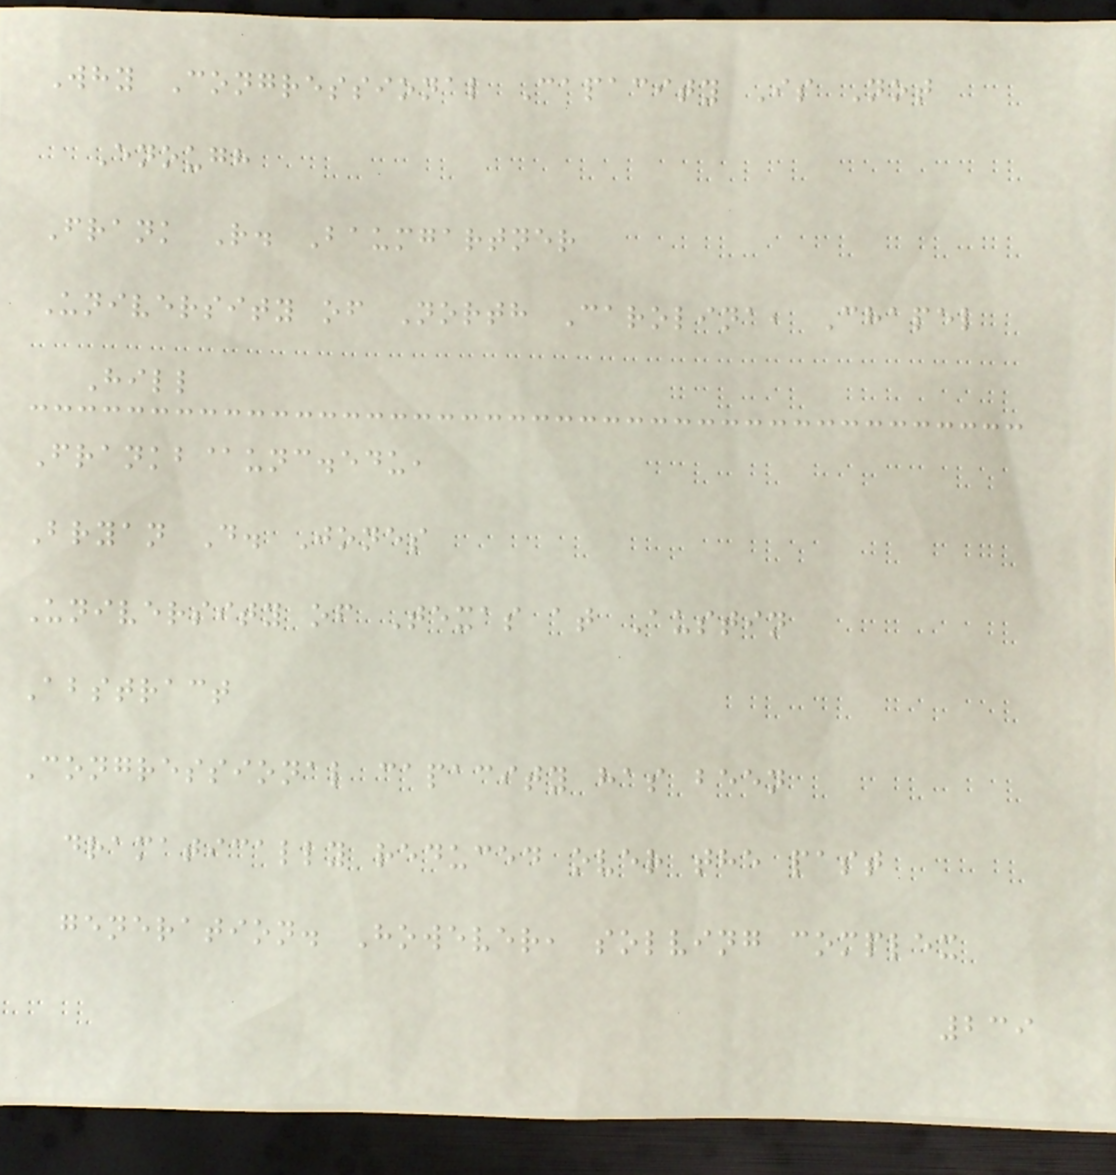Why Congressional Capacity Is Not
Enough
Frank R. Baumgartner
University of North Carolina, Chapel
Hill
Frankb@unc.edu,
Bryan D. Jones
University of Texas at Austin
Abstract
Congressional capacity has been
dramatically reduced over the past
generation. However, solving complex
239
